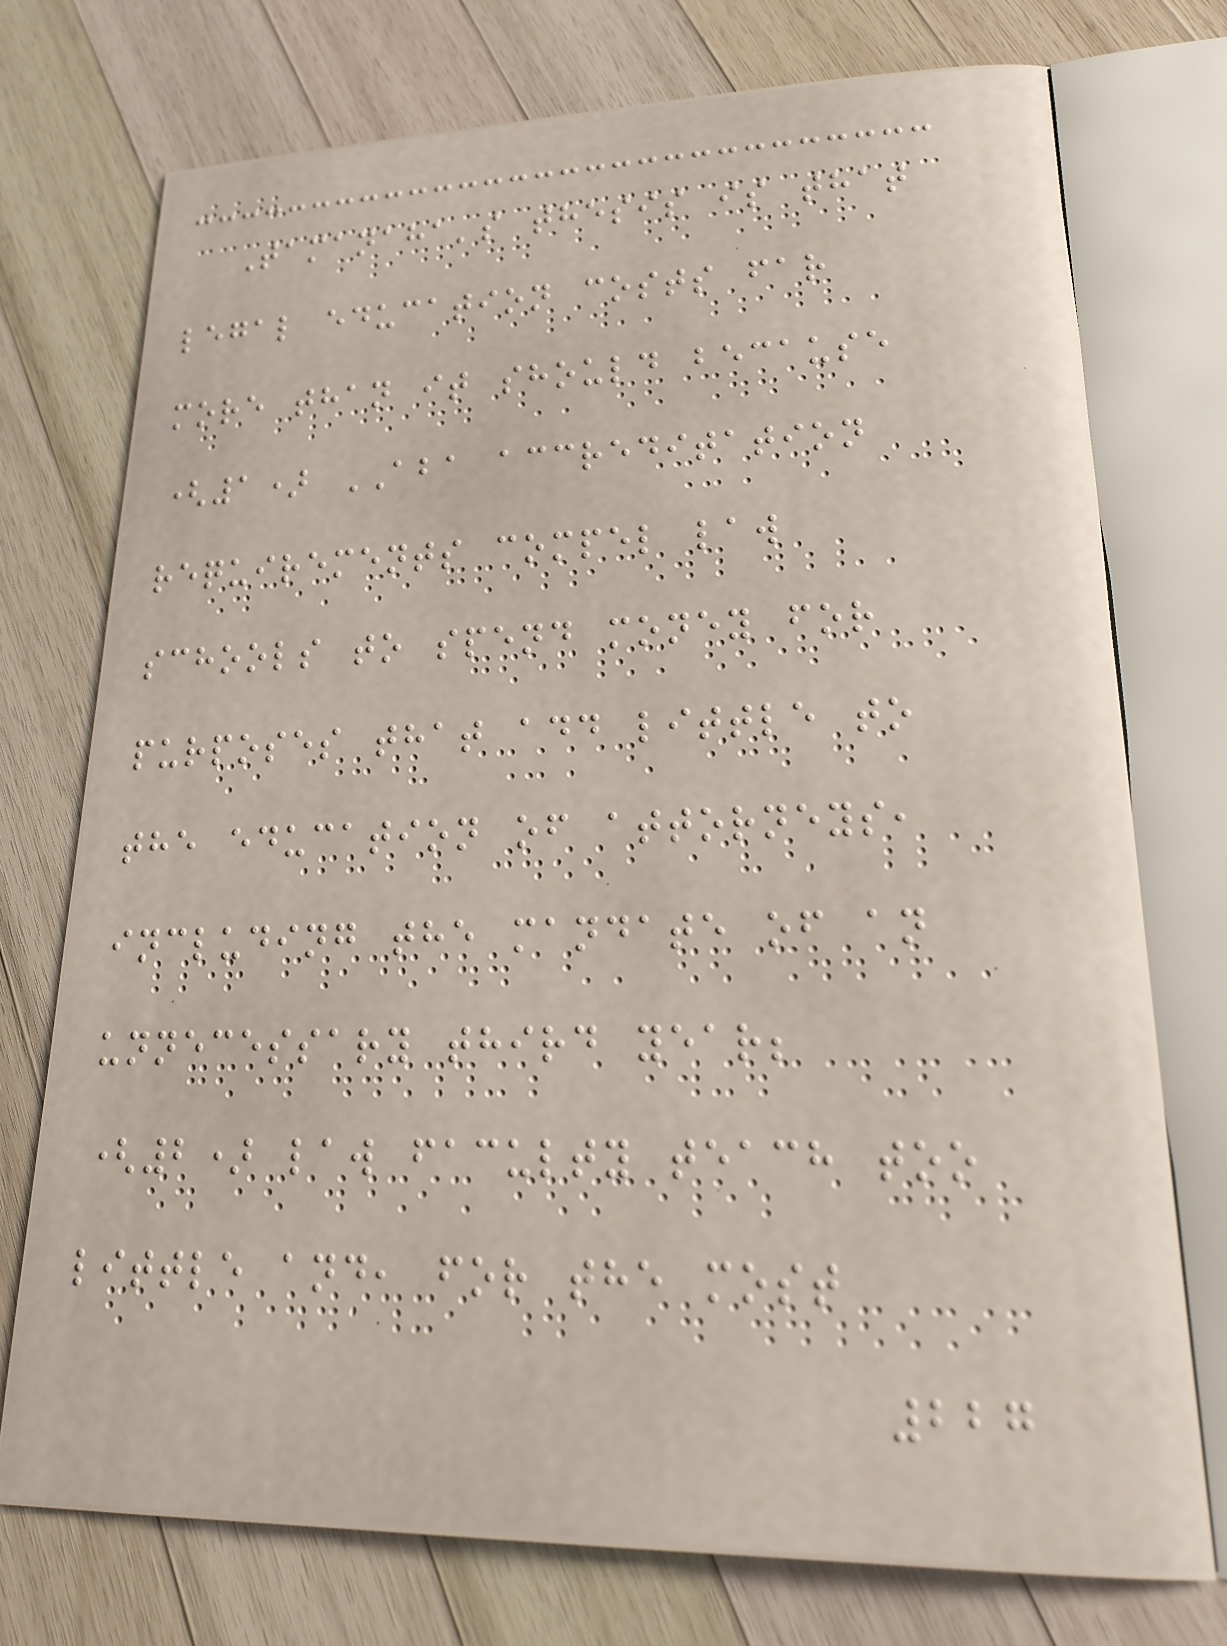Tamanaha's thesis is that
legal education costs far
more than it should because
(1) ABA accreditation
requirements compel law
schools to spend money for
purposes that add little to
the education of attorneys,
including the mandate of an
unnecessary third year;
(2) law faculty teach too
little and, for the most
227
